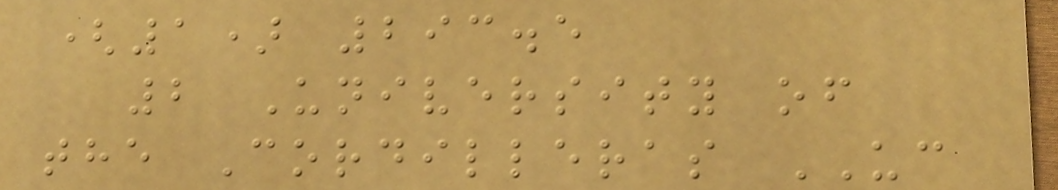(1) 293.5
2 University of
the Cordilleras UC
